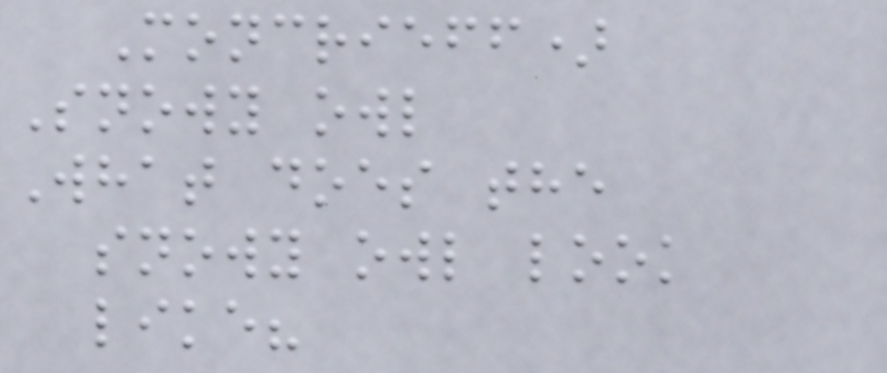Moncrieff)
Snowy owl
What does the
snowy owl look
like?
